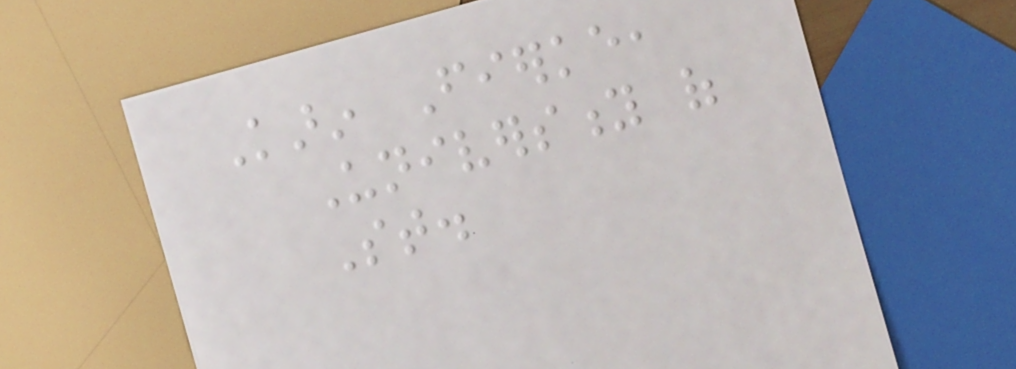Karin Fierke,
University of
St.
